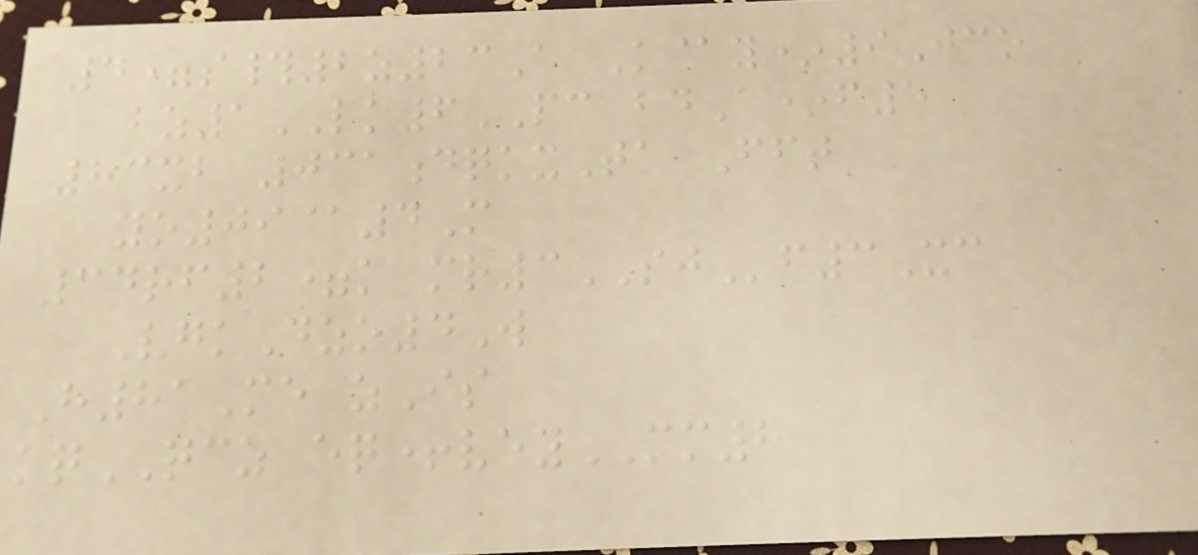4=s#2z23A K@y*9Jco
bz1LK6PC bdA*f5
83xb 031dqkxTa Fft
yo09@4M
34rf2=k mr3SJf3Xc
VgkDzo4W
H81Me zIs
kqQCZ eq+veyMM8
